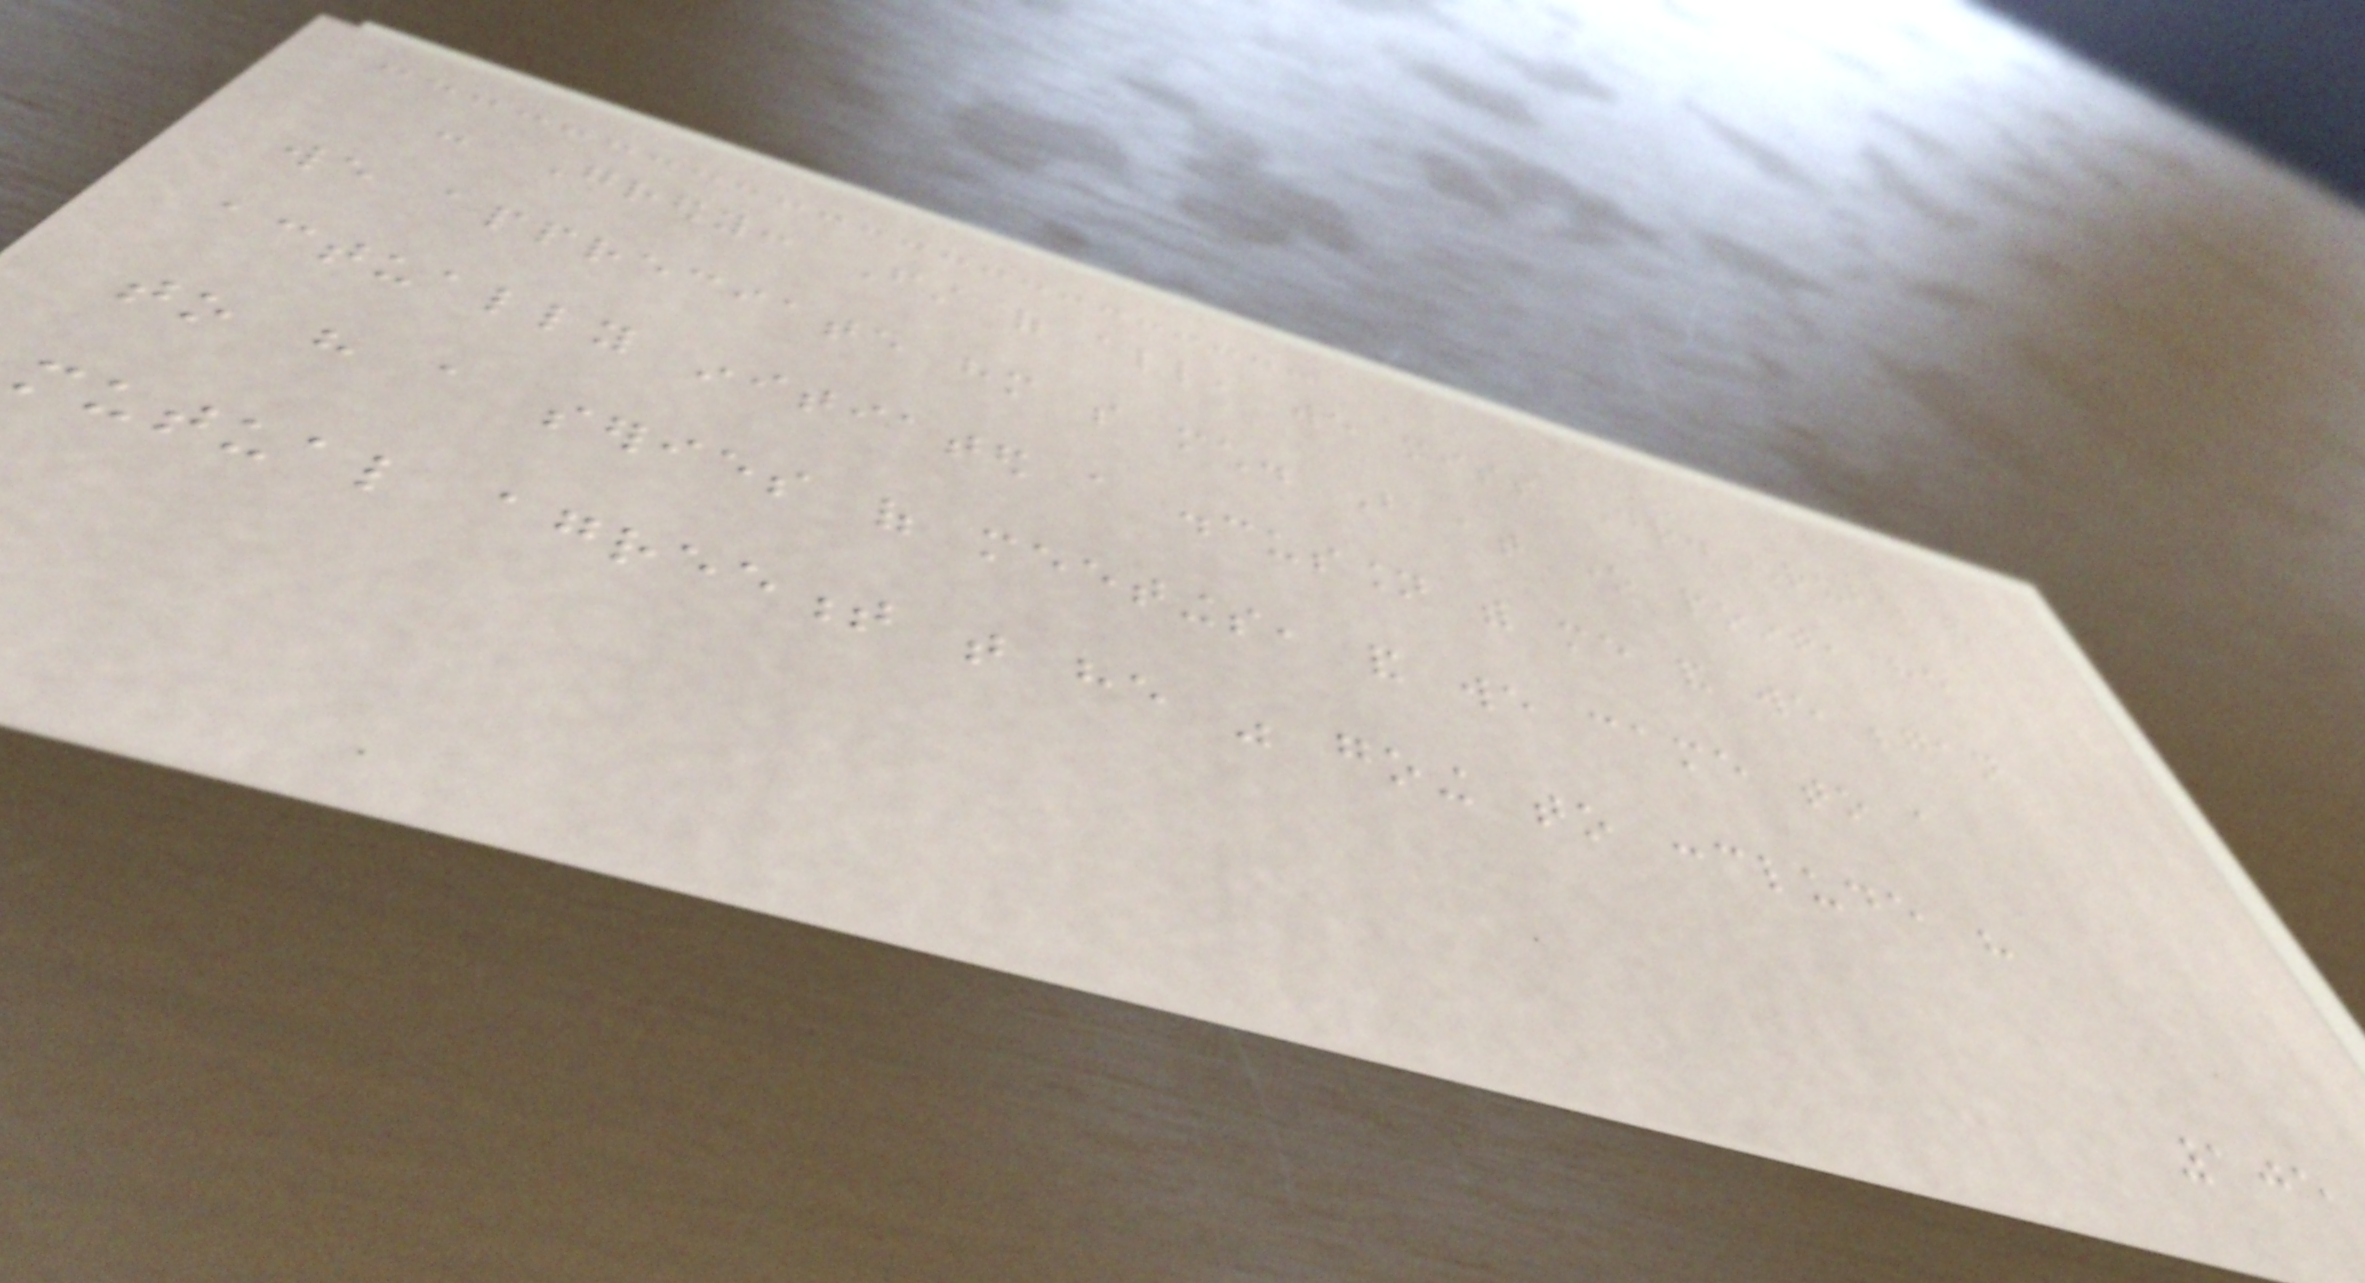- Gredy: First of all, we miss Dr. Ruby and
we appreciate him so much. But at one point, he
actually initiated a discussion with me and we began
to have a series of meetings, and we came to a
mutual agreement that he was going to conclude his
105
